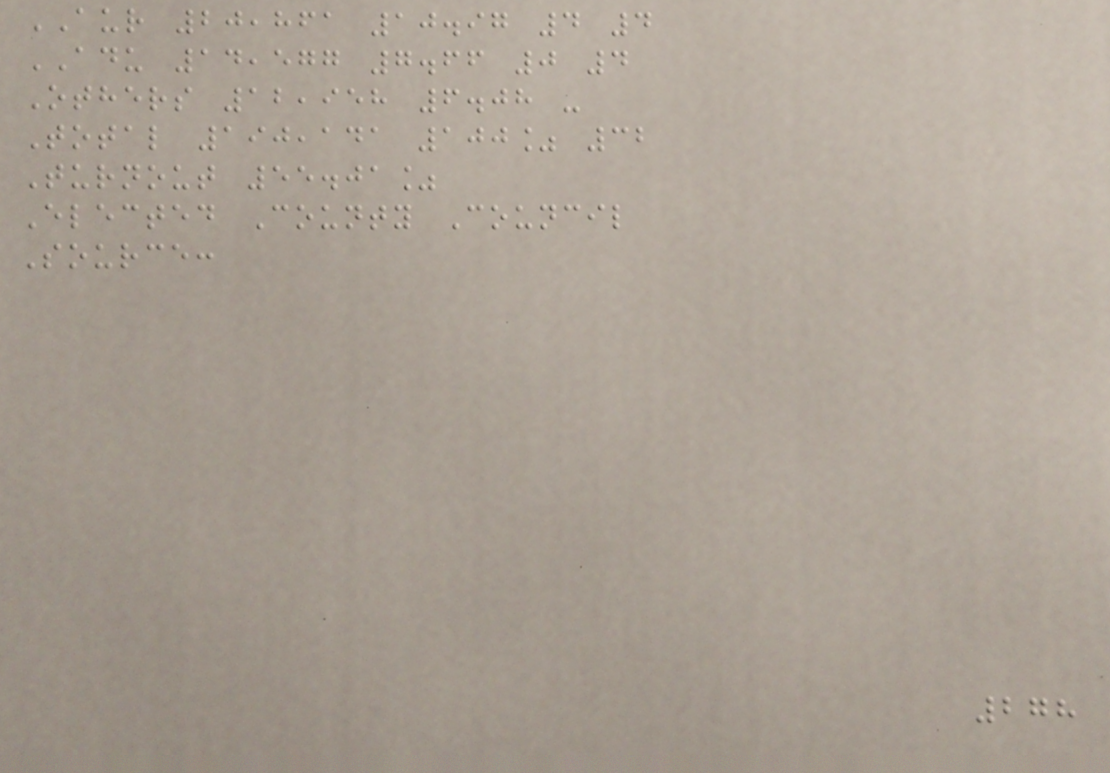AUR 20,861 10.97 4 4
ADU 14,577 7.66 0 4
Others 12,958 6.08 -
Total 190,141 100% 32
Turnout 55.01%
Elected County Council
Source:
278
